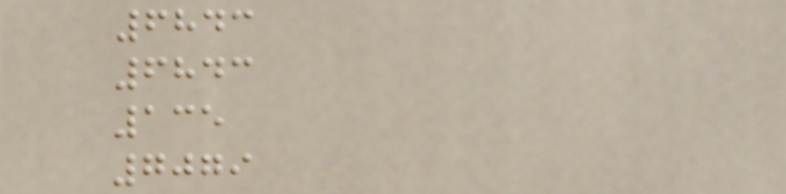6843
6843
135
7079
